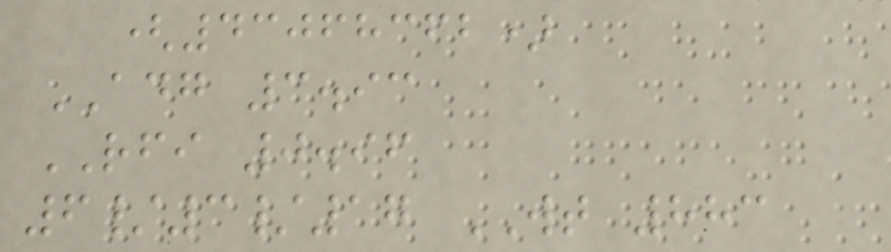(43068362)
ADG 3.93
RFI 0.96
6/3/17 WT 883
